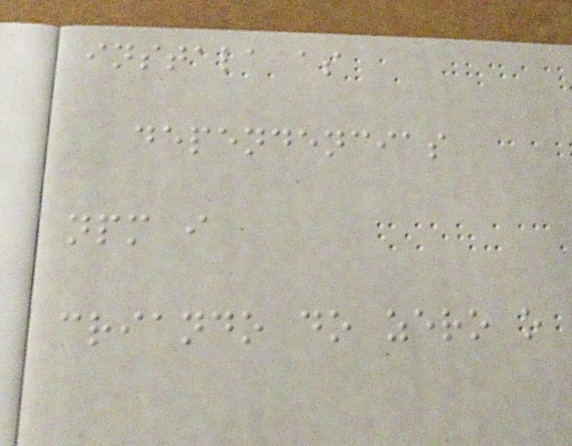instala as
dependencias
npm i
criando do zero o
